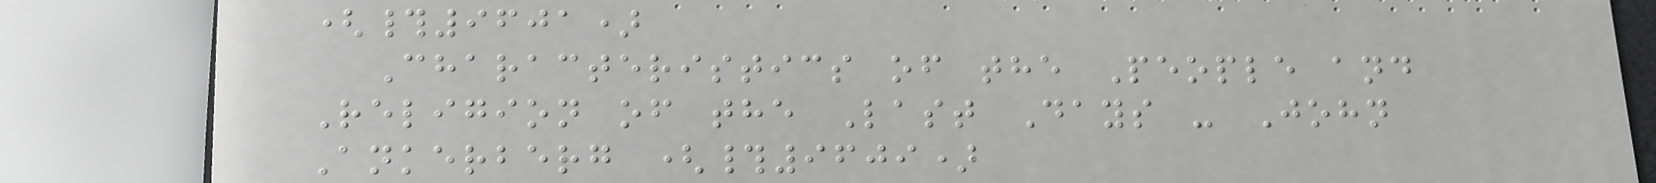(#9601)
Characteristics of the People and
Religion of the Last Days - John
Ankerberg (#9609)
